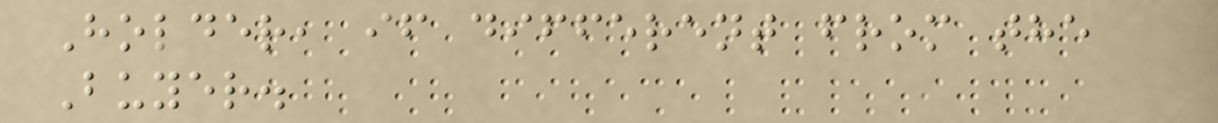Holder, if different from the
Buyer.
